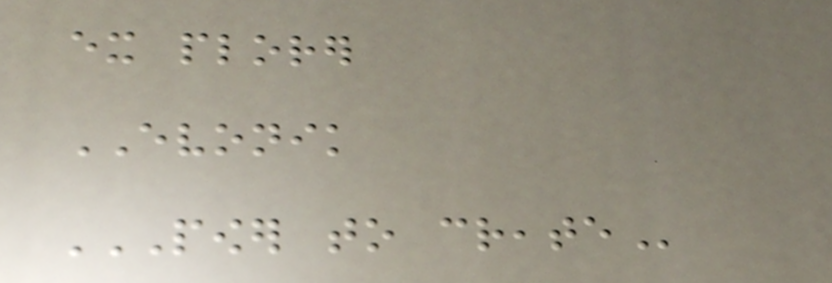ex plorer
EVONIK
POWER TO CREATE
